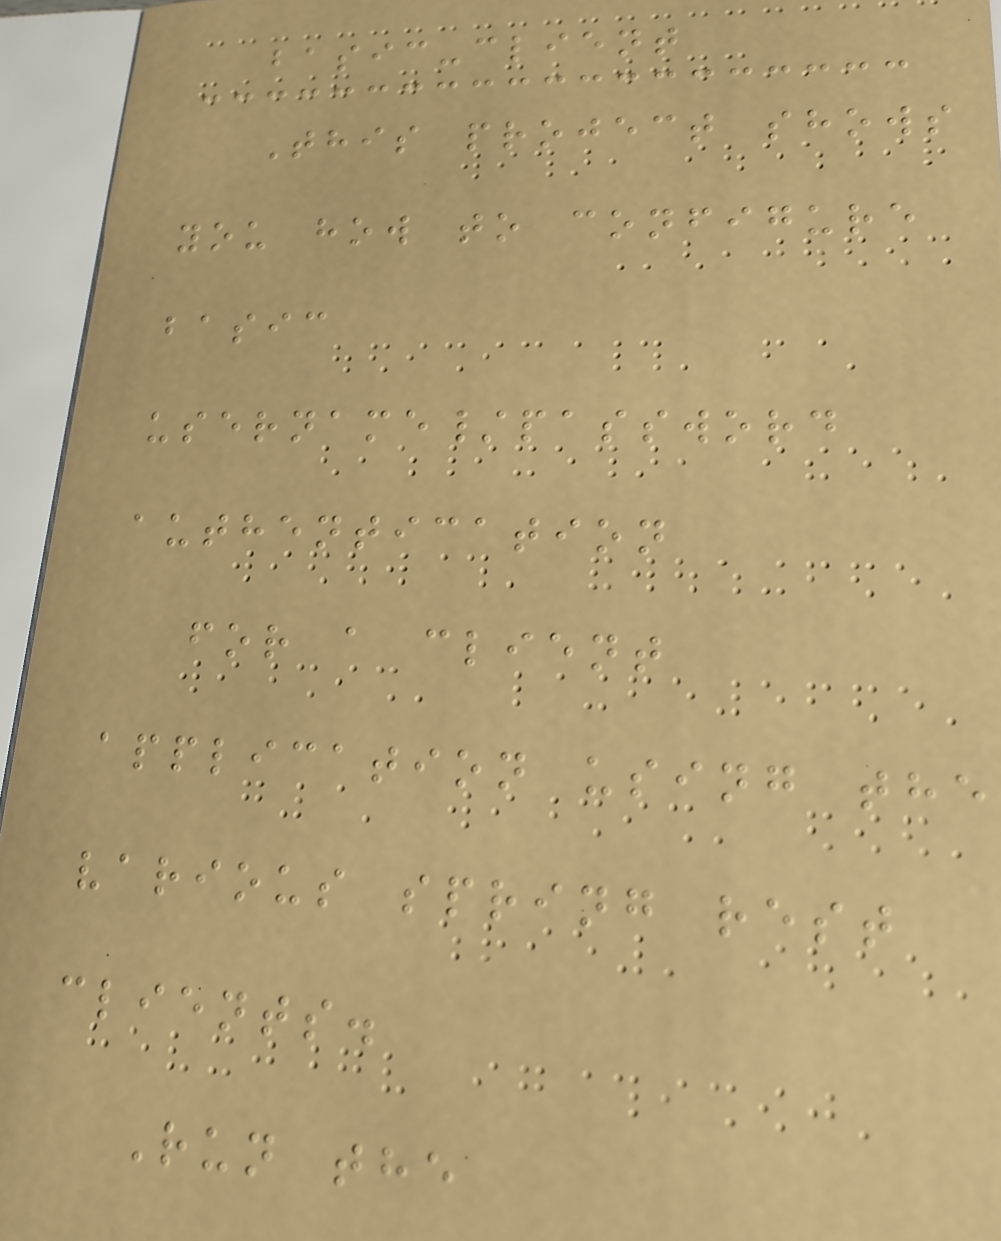basic-client
This project shows
you how to configure
basic
username/password
authentication
for a client
application using the
various spring rest
clients.
Run the
